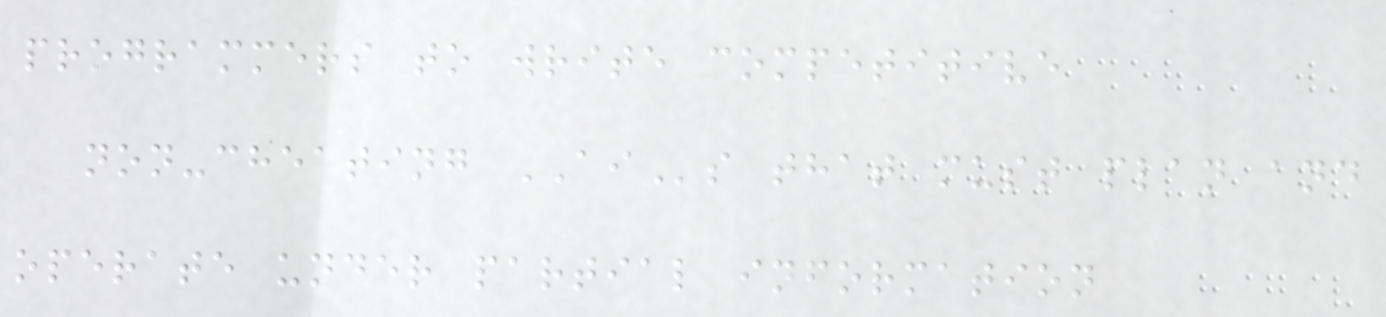programmers to write competitive
non-cheating AIs that must plan and
operate under partial information
